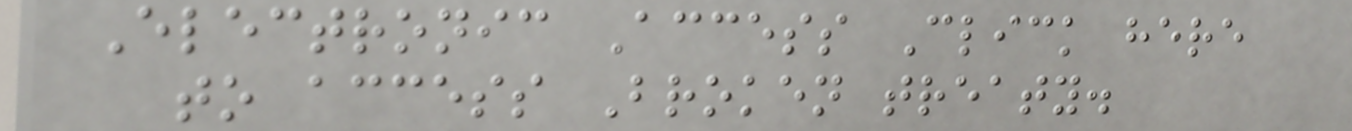Electronic Access Click here
to access Broken treaty.
